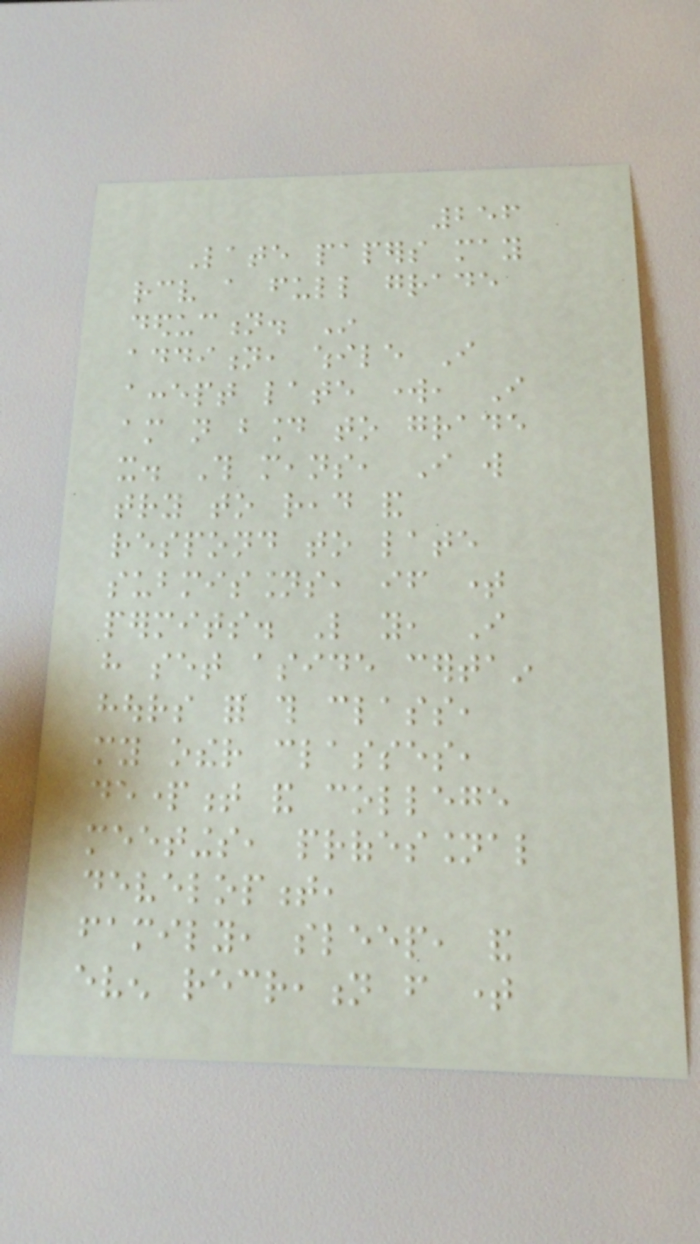256
Late papers may
receive a full grade
deduction. In
addition, while I
accept late work, I
am not bound to grade
it. This means, I will
try to read and
respond to late
submissions, if time
permits. Like you, I
have set aside certain
hours for this class,
my other classes,
department and college
meetings, professional
development,
family, sleep, and
even recreation from time
